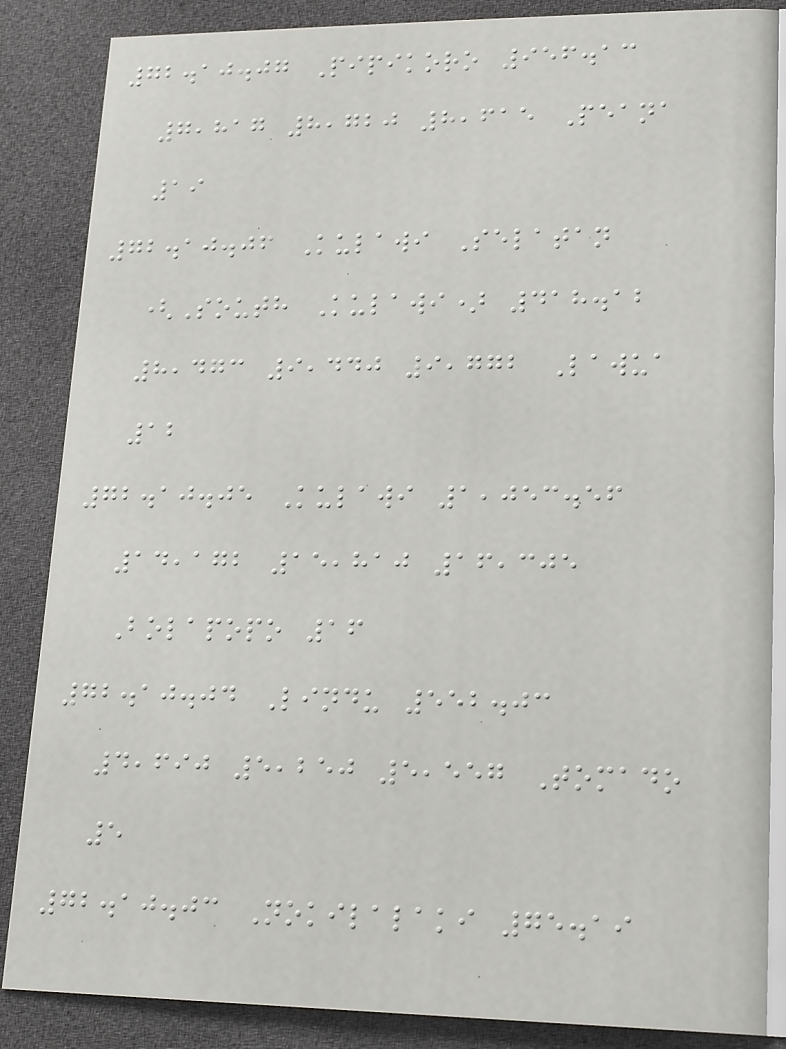72.10.07 Pipikoro 956.13
7,817 8,720 8,615 Peana
19
72.10.06 Kulawi Selatan
(South Kulawi) 418.12
8,473 9,440 9,772 Lawua
12
72.10.05 Kulawi 1,053.56
14,172 15,810 16,305
Bolapopo 16
72.10.04 Lindu 552.03
4,690 5,250 5,557 Tomado
5
72.10.03 Nokilalaki 75.19
